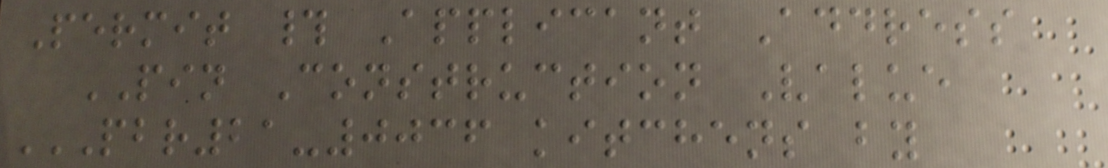Permit # Applicant Address
PIN Construction Value
PBR21-0036 KITCHENS BY
